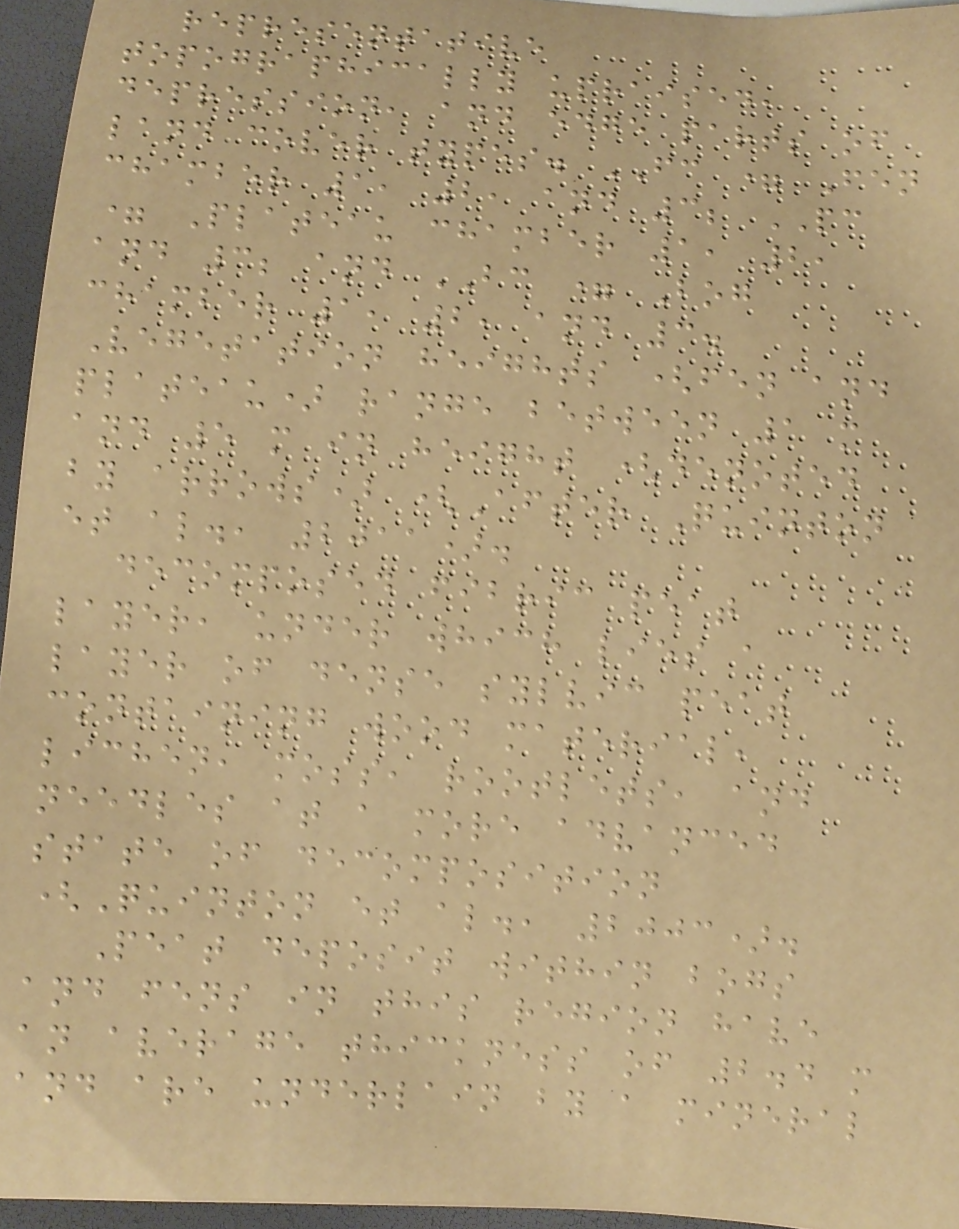representative
topographically upraised,
depression, and edge parts of
land cover types. FC = Fen
chamber 1, 2, and 3; PC
= Plateau chamber 1, 2,
and 3; and BC = Bog
chamber 1, 2, and 3.
Vegetation heights (fen and
plateau) range between 1 m
and 5 m in height (denoted
by arrows) (After Quinton
et al., 2011).
decomposed fibric peat
layer, under which lies a
layer of dense sylvic peat
containing wood material,
lichen, moss, rootlets, and
needles at a more advanced
state of decomposition
(Quinton et al., 2003).
Peat deposit within bogs
and fens in this region have
an average thickness of 2.4 m
and are underlain by a mineral
